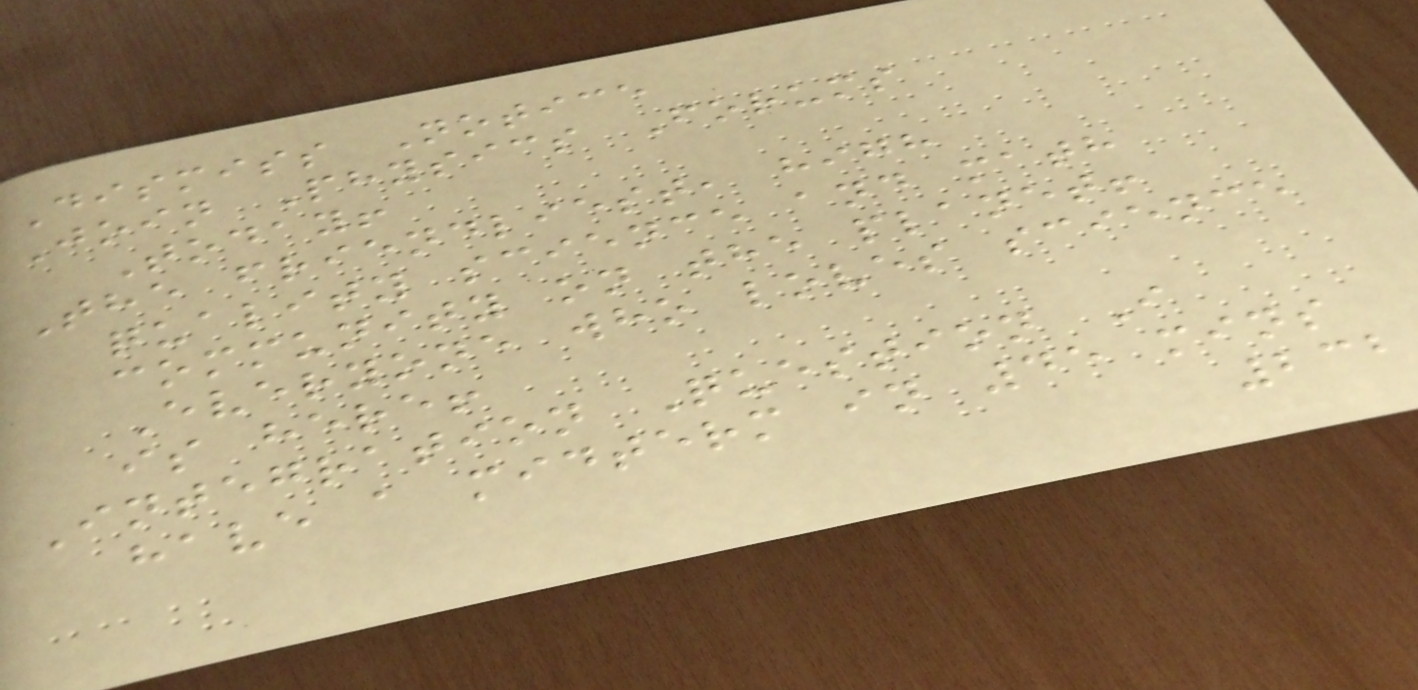Dismiss Notice
Join Physics Forums
Today!
The friendliest, high
quality science and math
community on the planet!
Everyone who loves science
is here!
Integration Question I
have a midterm in 45 mins
232
